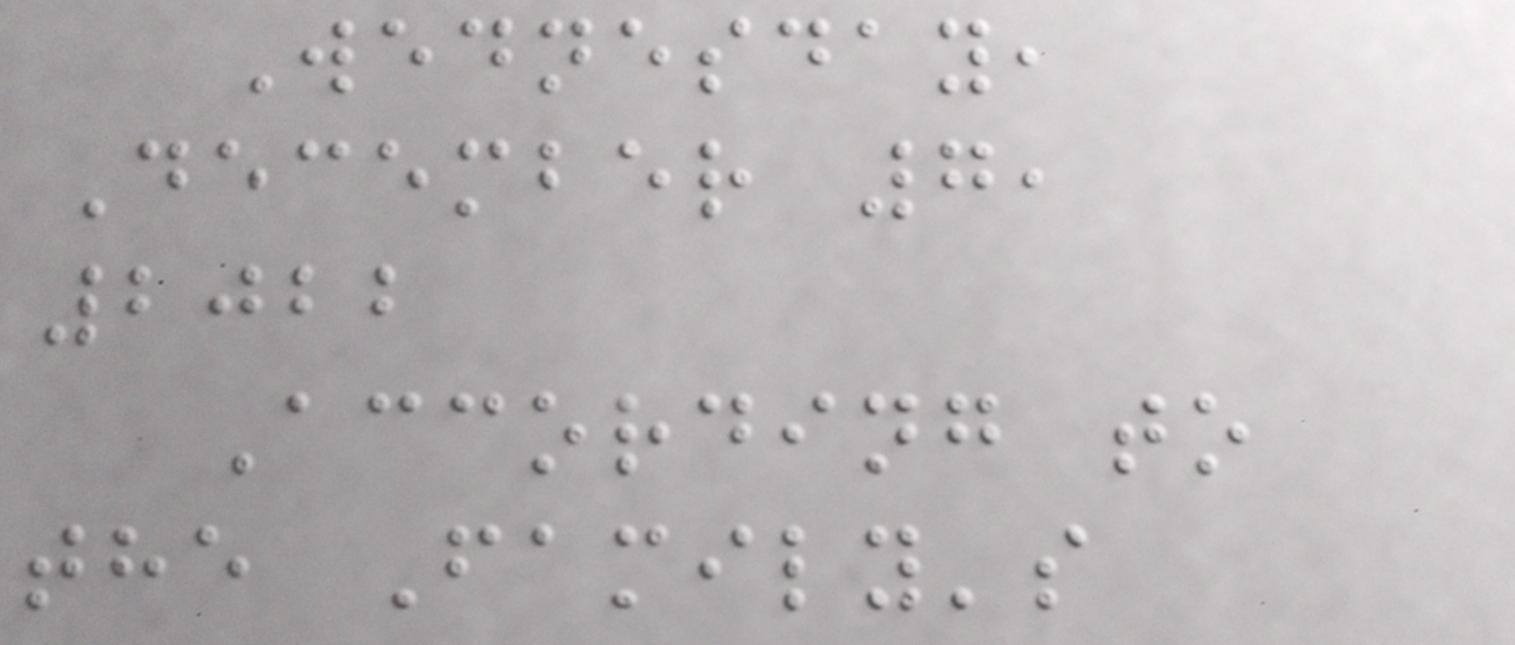Wednesday,
December 7,
2022
According to
the Family's
